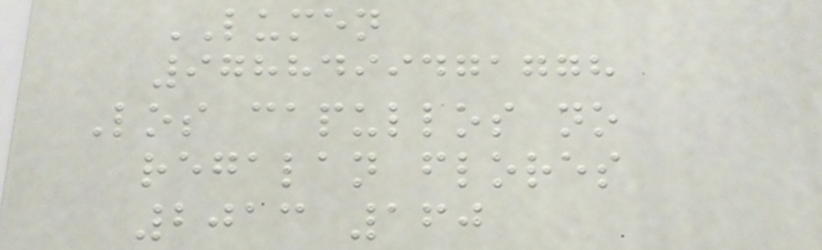LUMEN
9788499471778
Los capullos no
regalan flores
2013 160
